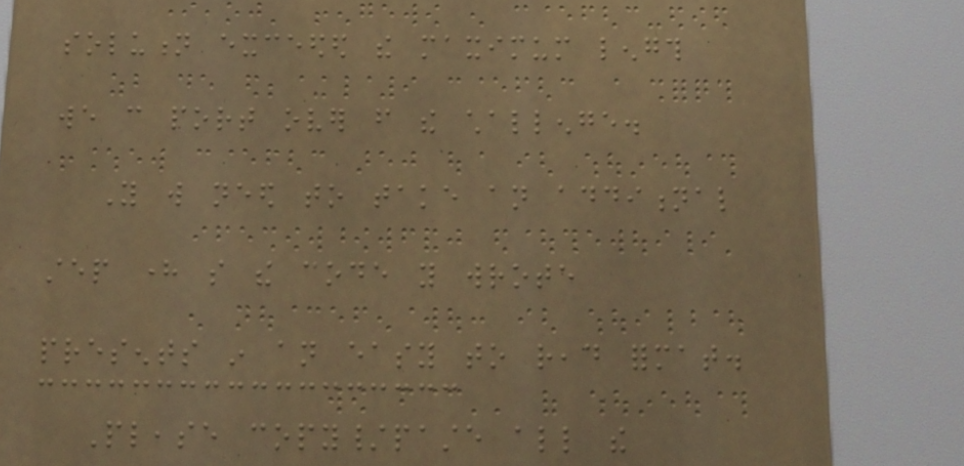solution exceeded the maximum length
we can port over from the challenge.
You will need to take an additional
step here so the code you wrote
presents in an easy to read format.
Please copy/paste all the
